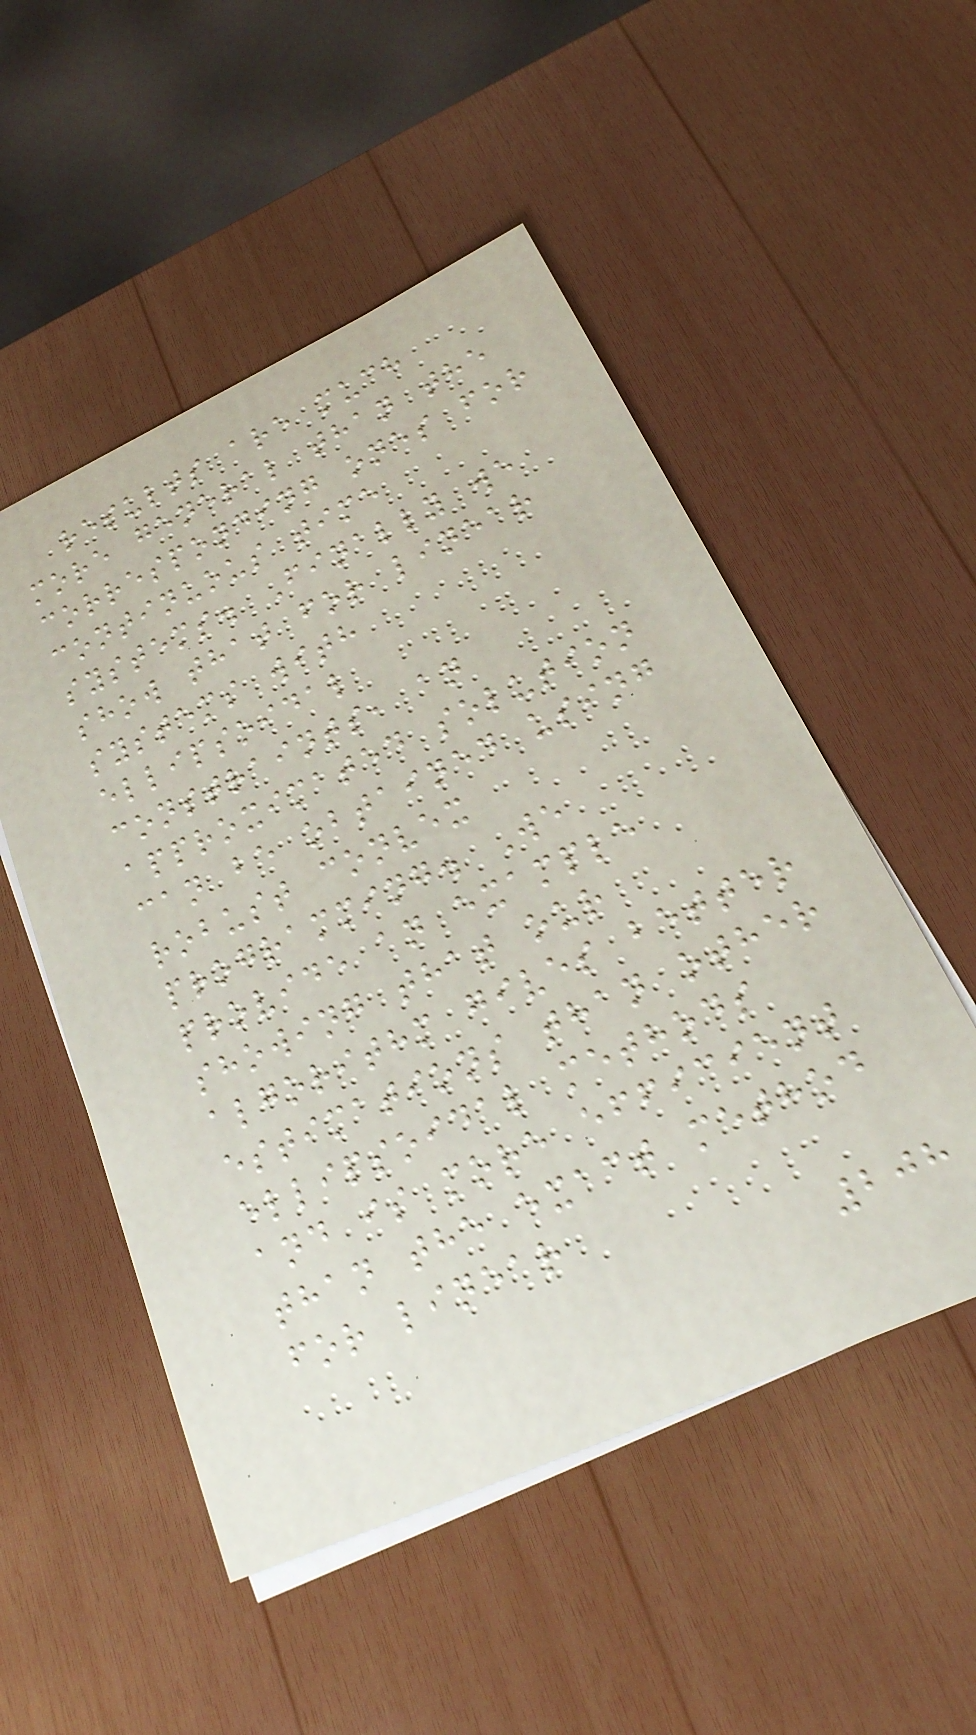results are much
more general than the
corresponding ones for
continuous time
systems. Finally we
show that for linear
systems with
ellipsoidal
constraints, an
approximated solution
can be obtained using
robust convex
programming. We
provide an example
showing that our
algorithm gives better
estimations than other
ellipsoidal methods
and is more efficient
than the exact method
for linear
208
